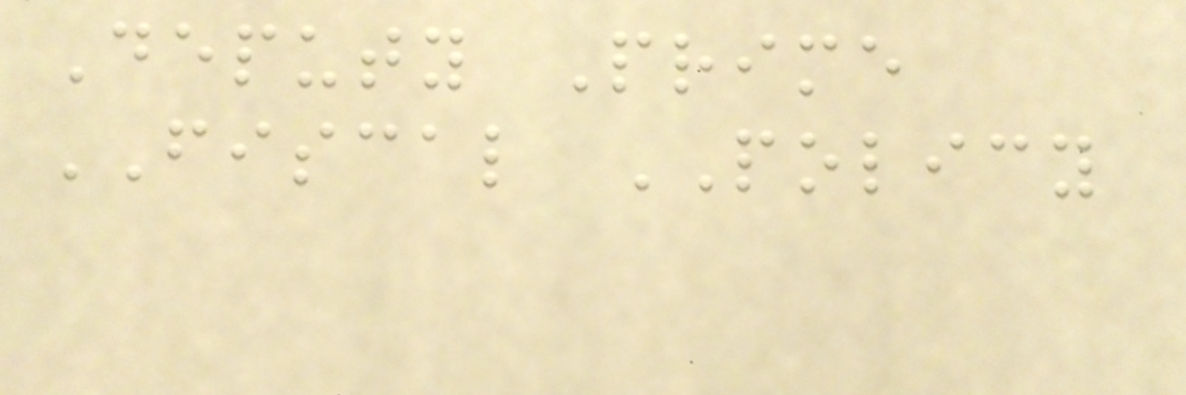Deputy Prime
FISCAL POLICY
